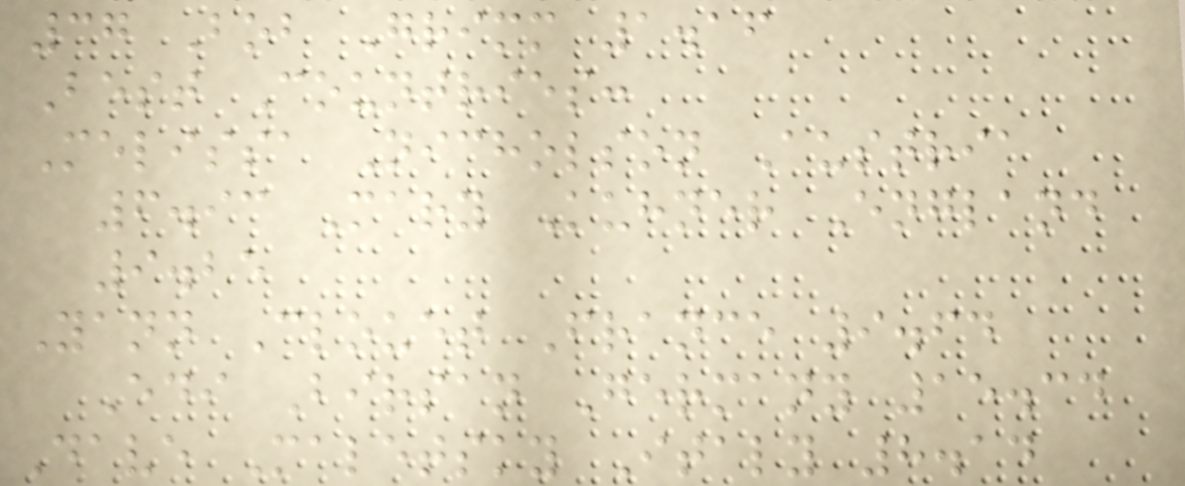37 Bob Grimm 1.16
Best Countries:
Melissa Nicholson Austria
6.93 Mary Kuhner England
9.25
Yann Clouet France 9.64
Edi Birsan Germany 15.34
Dave Maletsky Italy 8.14
